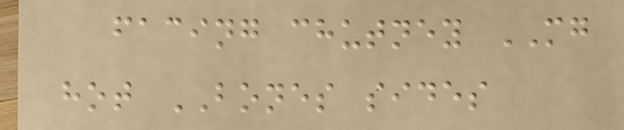facing chutney MG
hot BONES sides
